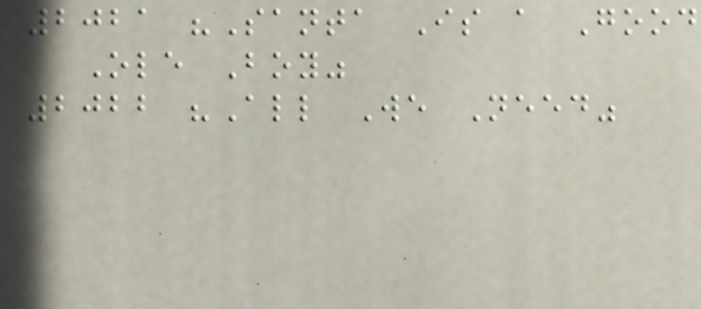2021 "Santa Is a Good
Ole Boy"
2022 "All We Need"
